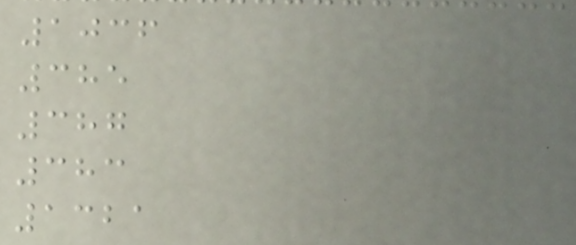1036
385
387
383
1321
